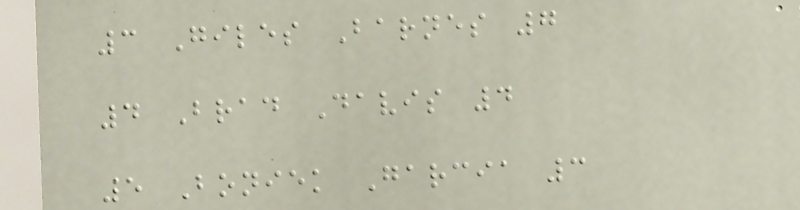3 Giles Barnes 7
4 Brad Davis 4
5 Boniek Garcia 3
